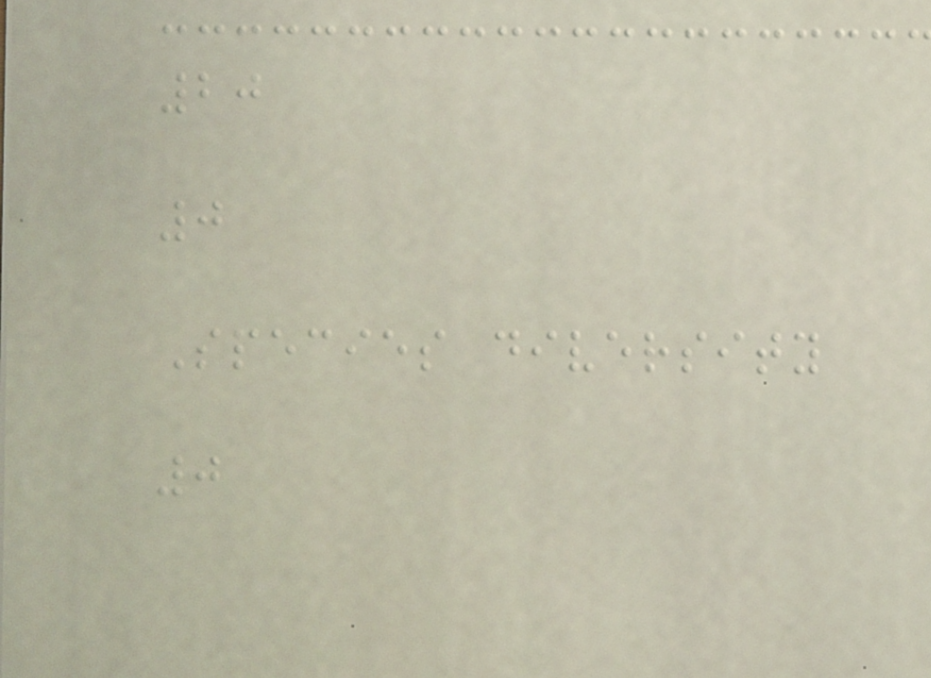20
0
Species diversity
0
